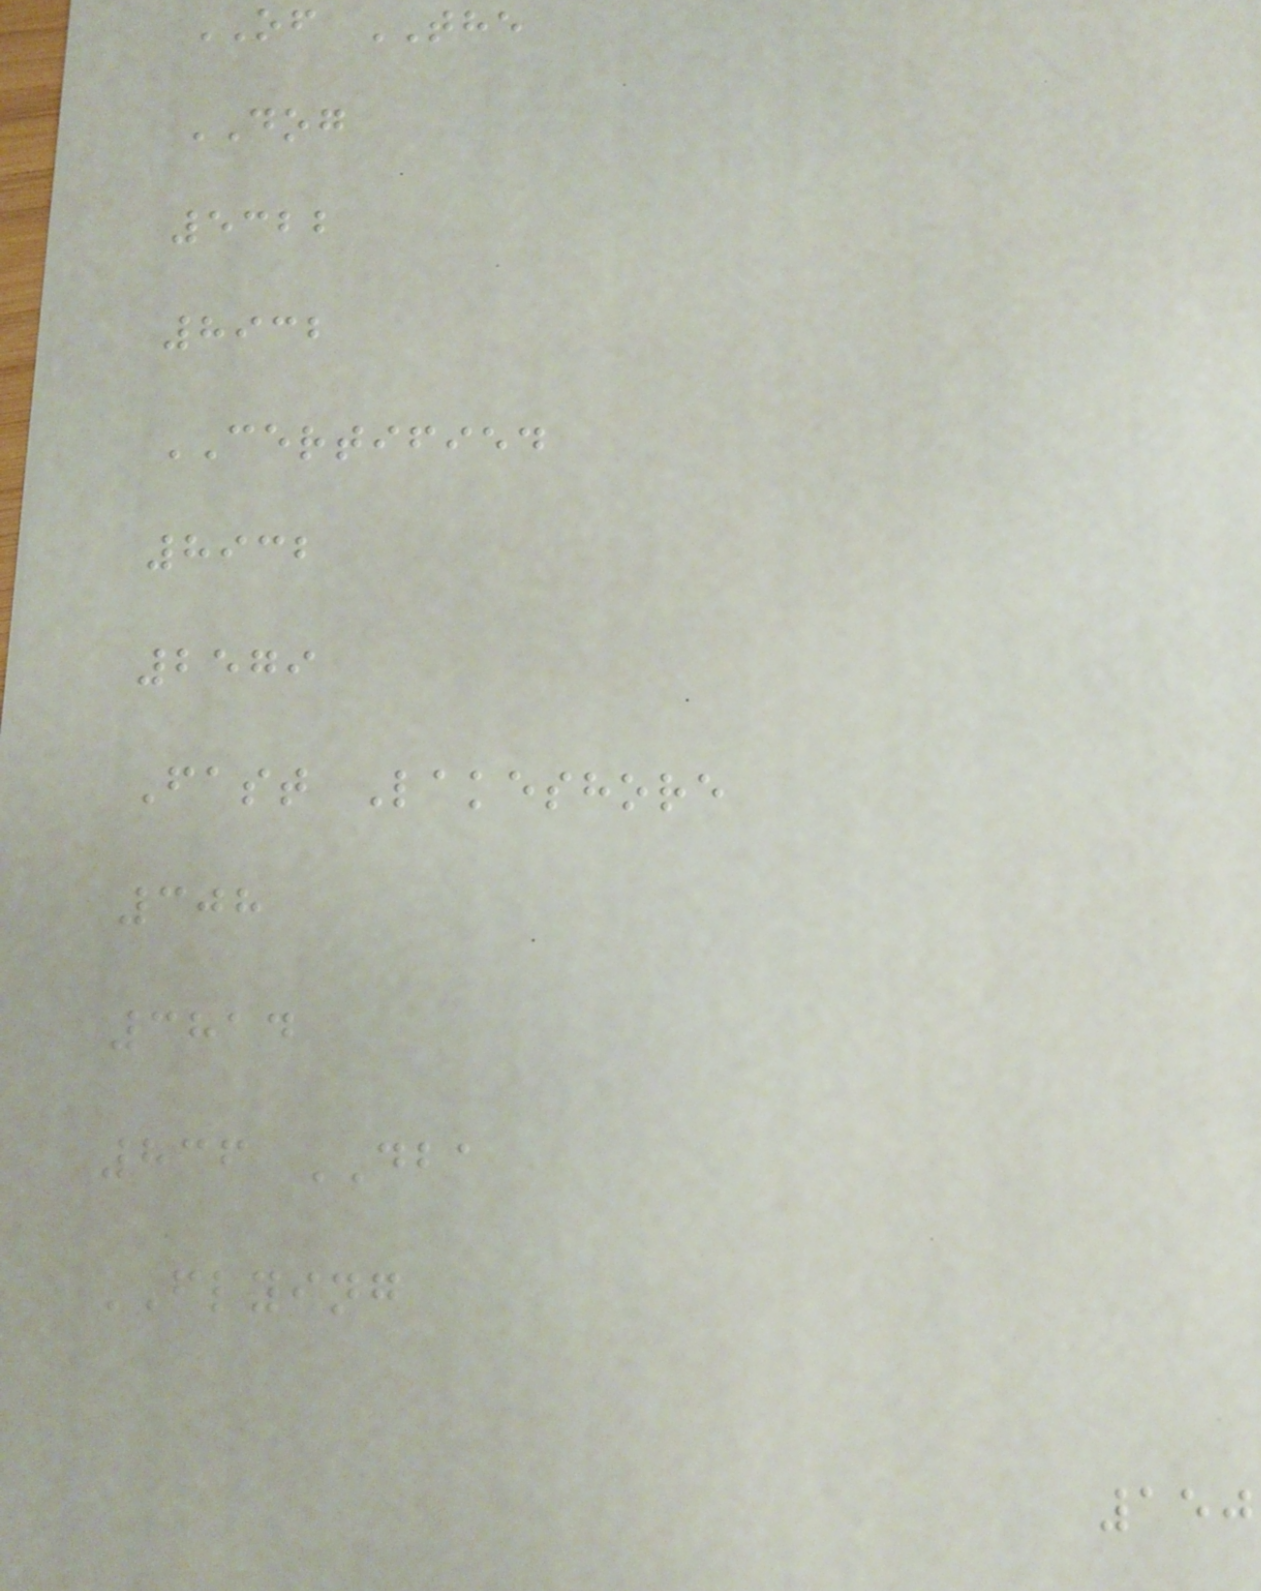OF THE
DOG
5322
8932
CERTIFIED
8932
2579
Fast Lakeshore
308
3814
836 DBA
FLYING
150
